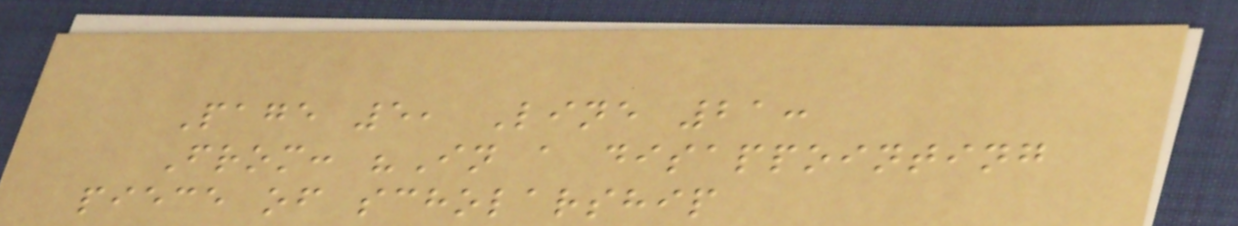Page 5, Line 21:
From: "In a disappointing
piece of scholarship
